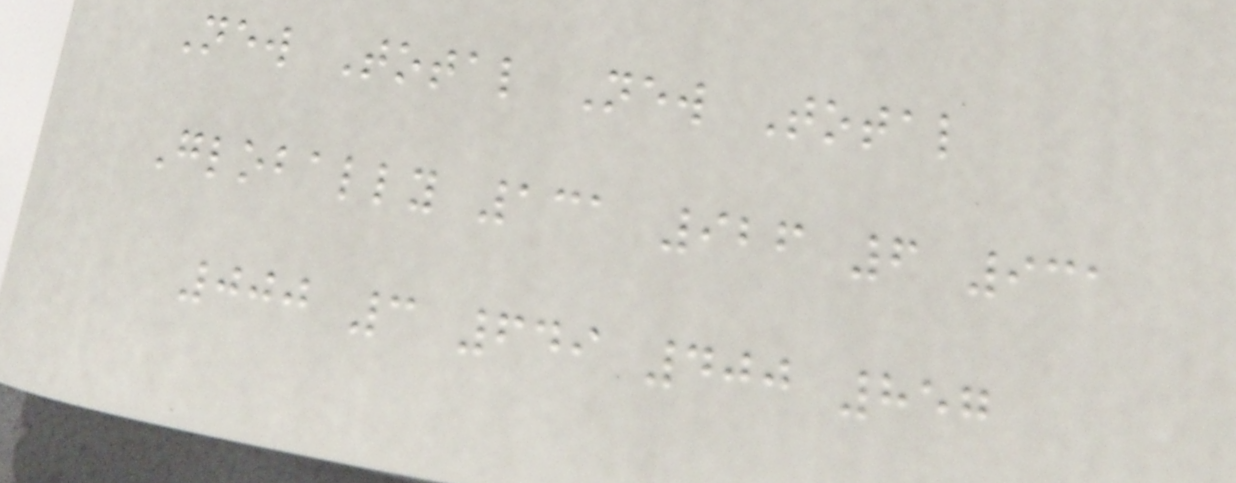New Total New Total
Globally 131 926 6 931
000 3 649 400 857
